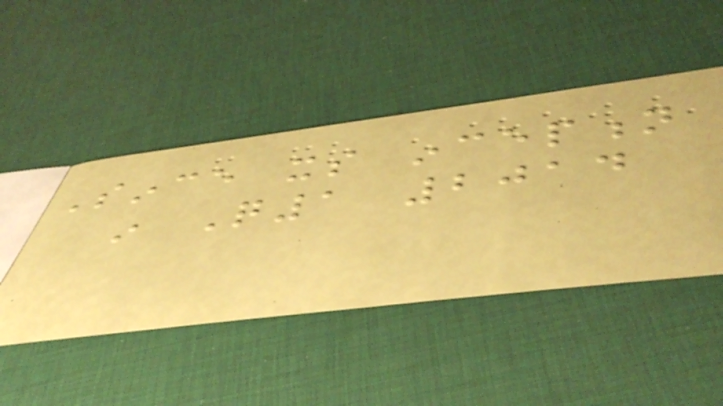Since its inception
in Q1 2014
